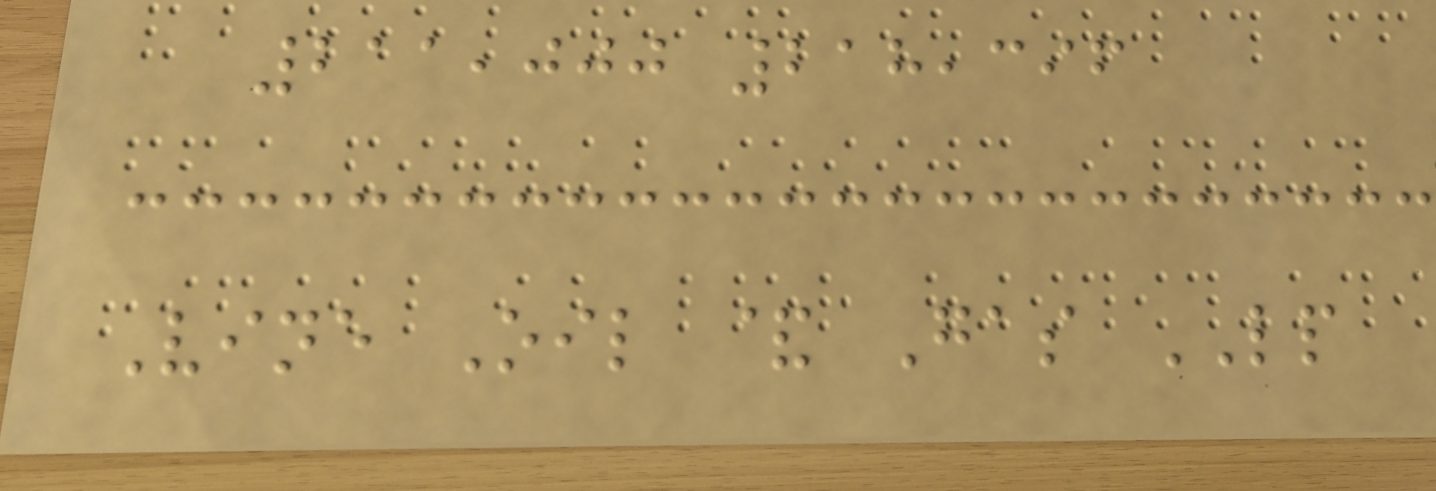211,000 218,396
Vine Oil & Gas LP
